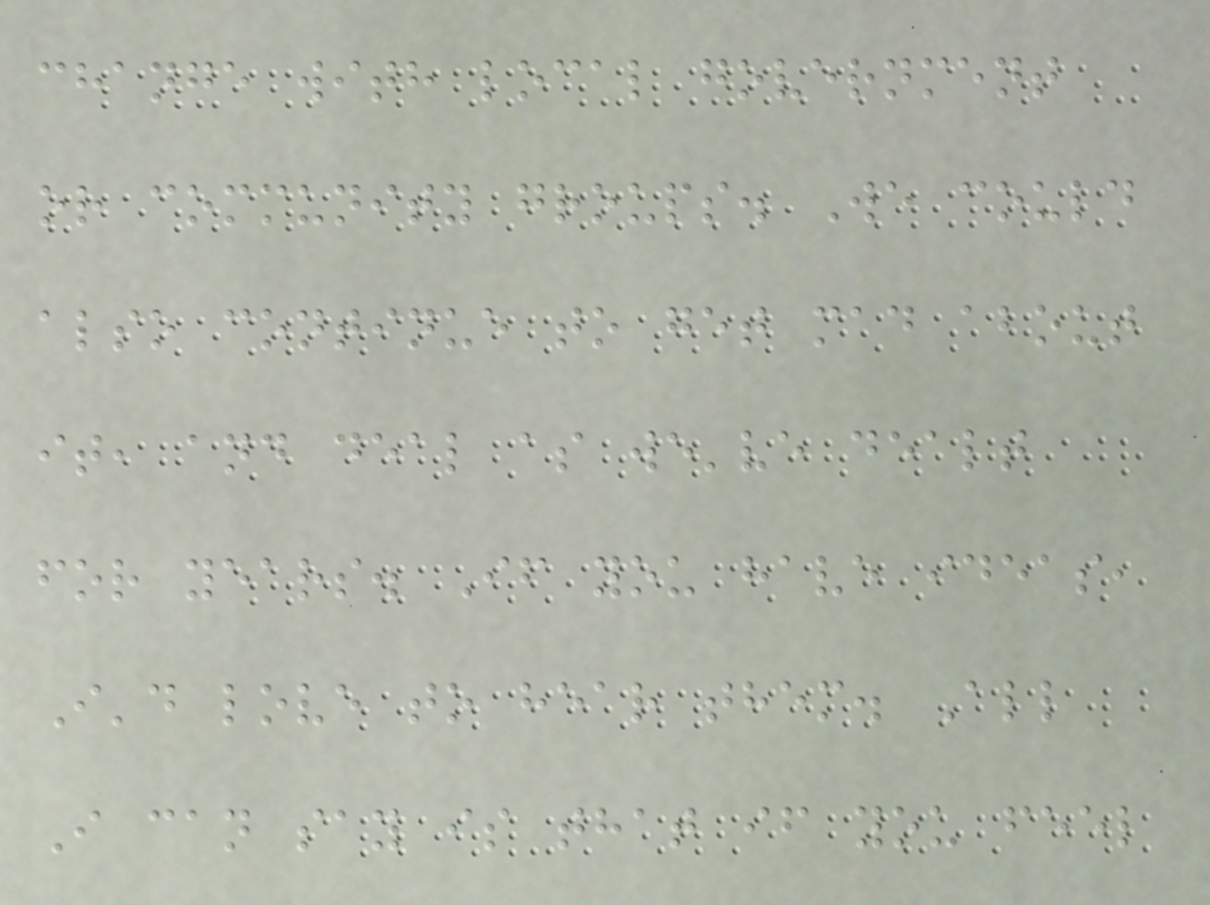change with local government
or community groups. We could
also continue to get mad about
it, and deal as we've dealt
for years. If you have ideas,
I'd love to hear them. All
I can say is that if you feel
